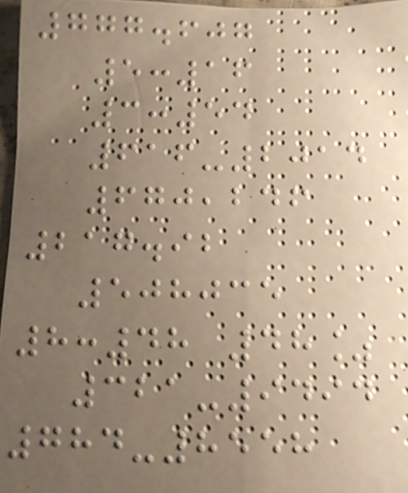777.607
5:16
3:54
616-2014
670,246
217.92
508035
8:48 48%
321-9494
784-8558
